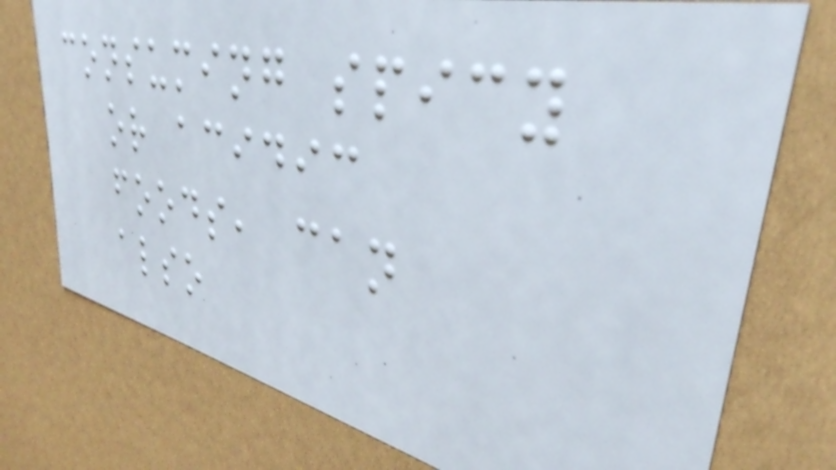consuming spicy
or acidic
foods, can
also
